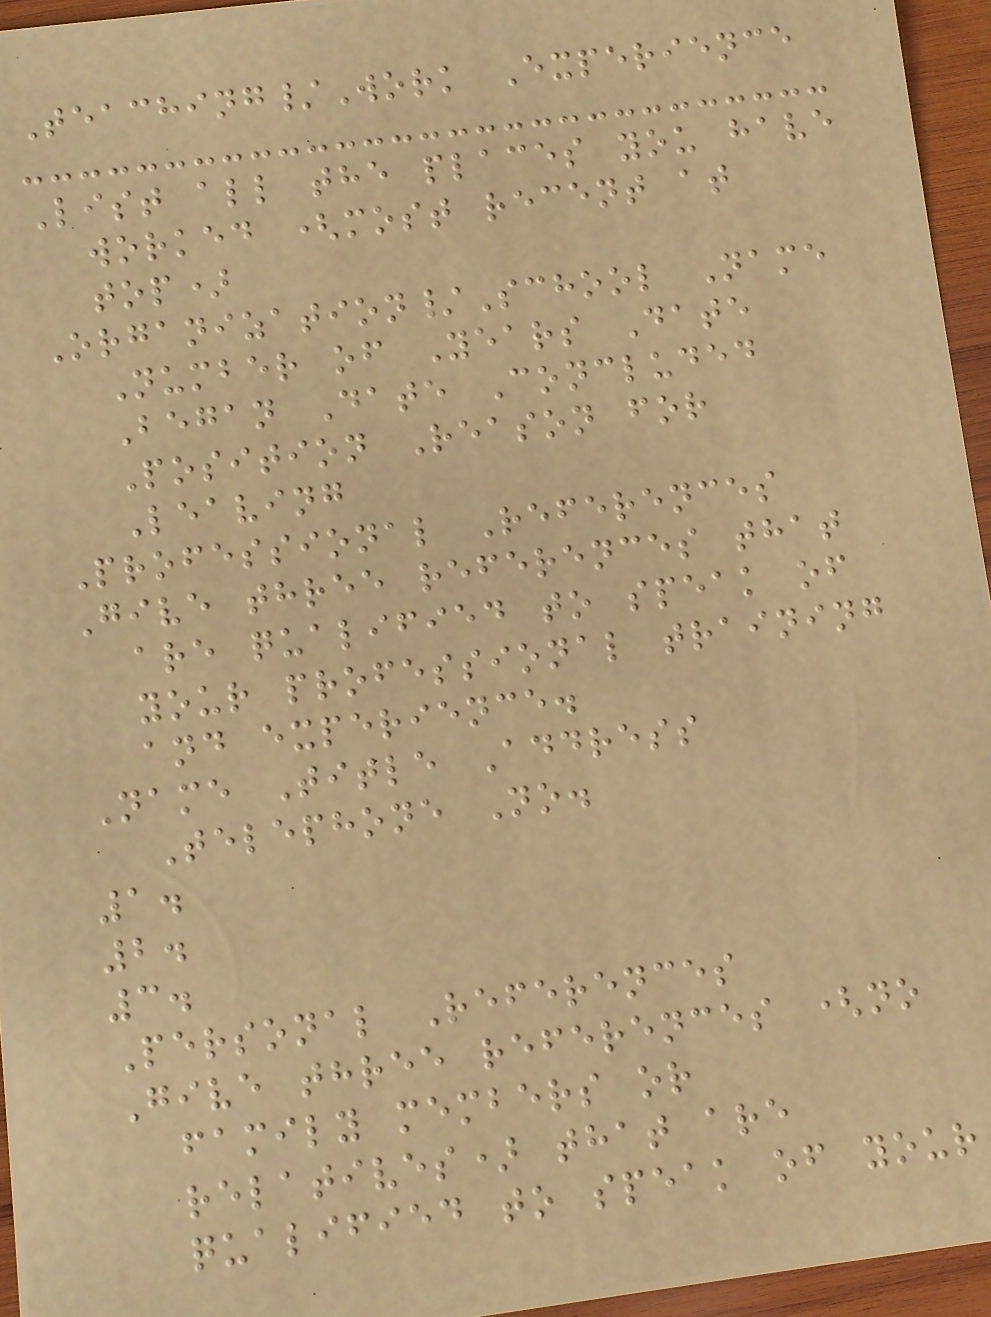Teaching/Work Experience
List all the places you have
worked (most recent at
top)
Organization/School Name
Number of Years Date
Began Date Concluded
Position Reason for
Leaving
Professional References
Give three references that
are qualified to speak of
your professional training
and experience.
Name Title Address
Telephone No.
1.
2.
3.
Personal References
Give three references (no
family members or
relatives) that are
qualified to speak of your
